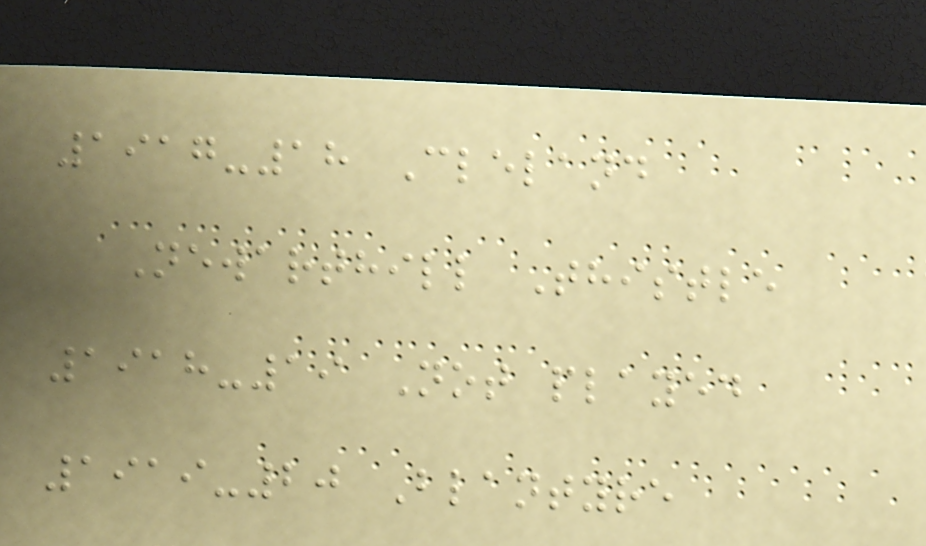1917-18 Cleland
Newarthill Thistle
1918-19 Not played
1919-20 Blantyre
